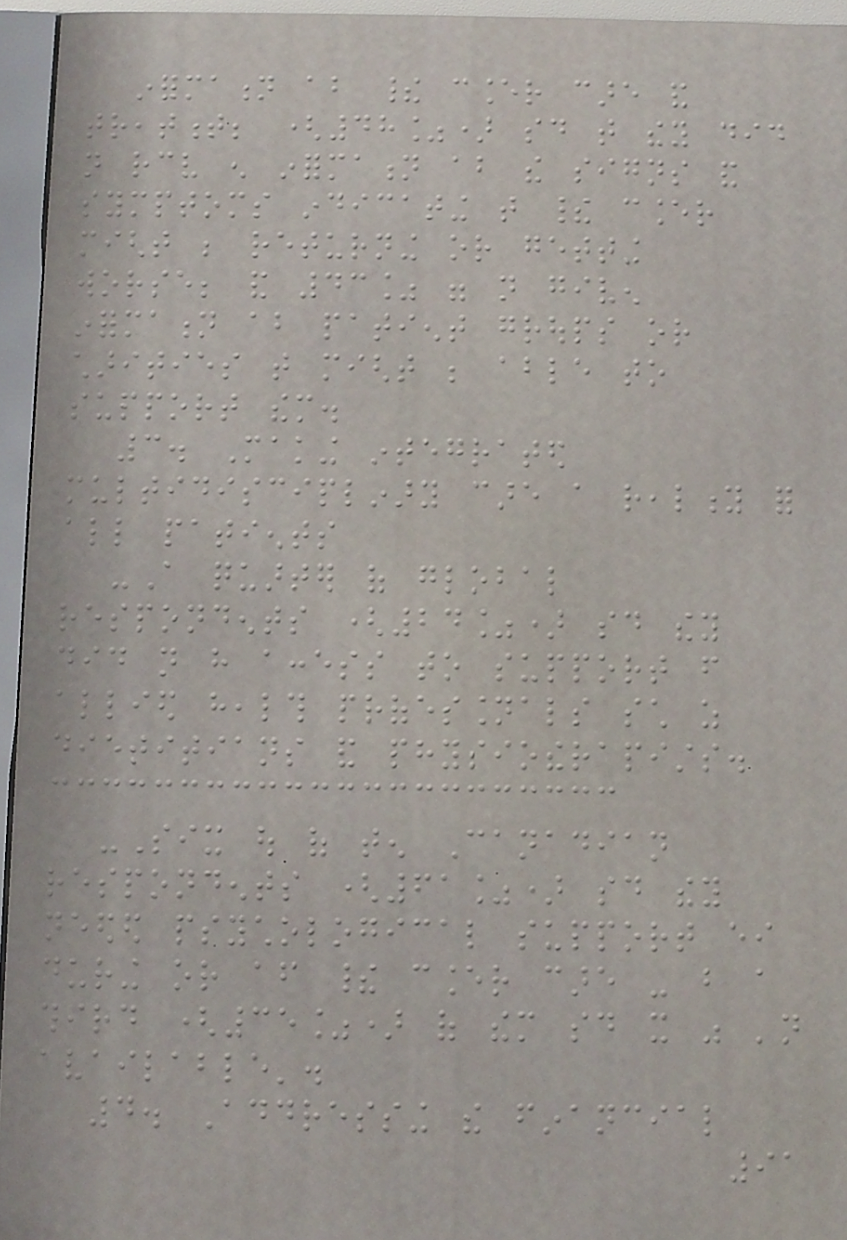information about their cancer care and
treatment; (48%) said that they did
not receive enough information about the signs and
symptoms indicating that their cancer
might be returning or getting
worse; and 43% were not given
information about patient groups or
charities that might be able to
support them.
3. Making integrated
multidisciplinary care a reality for
all patients
-A quarter of global
respondents (24%) said they
did not have access to support from
allied health professionals such as
dietitians and physiotherapists.
-Six out of ten Canadian
respondents (61%) said they
needed psychological support either
during or after their cancer care - but a
third (35%) of them said it was 'not
available'.
4. Addressing the financial
91
